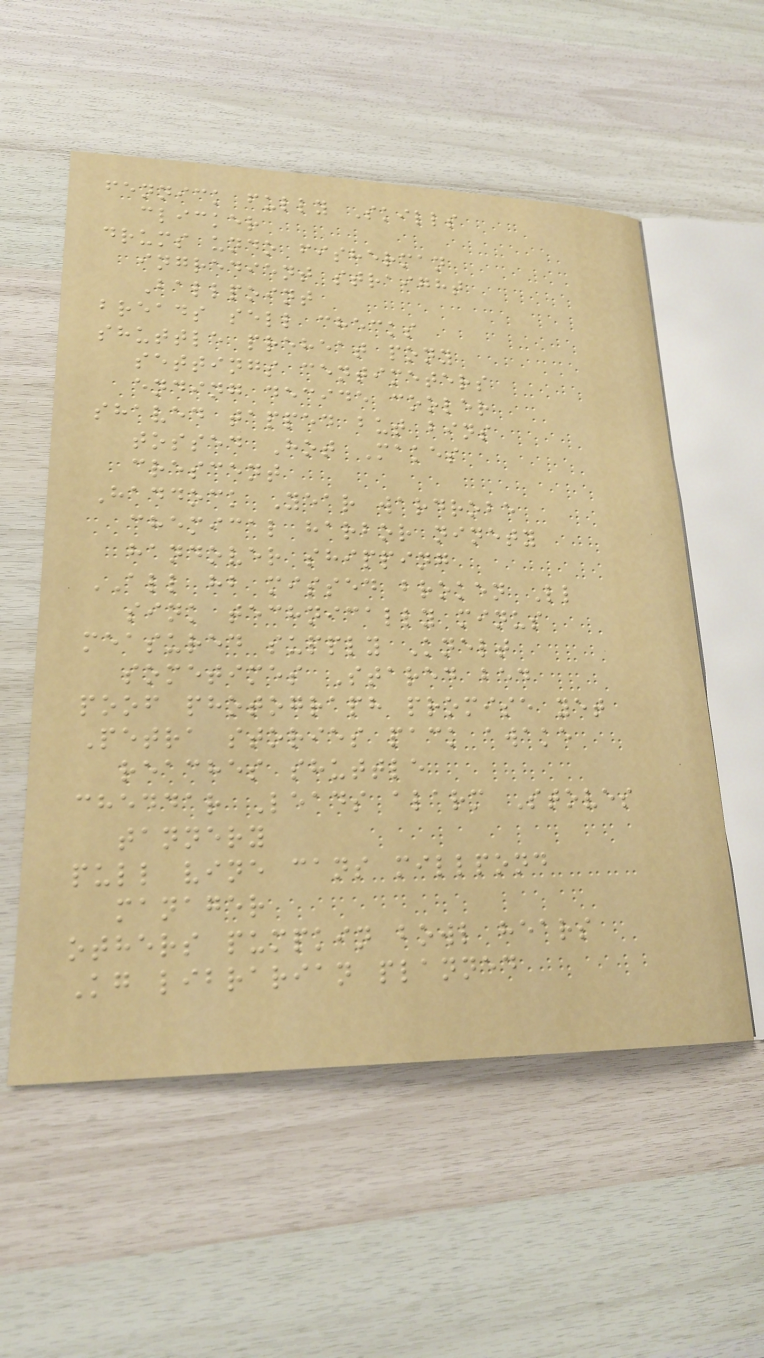fennick fully Skills
clicker
drums undo fisherman
ingredient straight
Ballpoint
breads sell checks
shuttle preheat pony
settings centimeters
ending decide cooler
shaved tapped but bins
tossed Hot Makes
crescent
Haddock Year wardrobe
chemical harbor ninety
handover shipping
ALL hb missed broken Ll
sink technically minus
measured supply Knelt
sometimes Stared bed
poof photograph promise yet
Petra stories pack awake
reaches shuttle
cheddar Leads alarm Stoves
tannery
pull vine cans millpond
manager
others pumpkin bowl hears
Kg librarian planned
